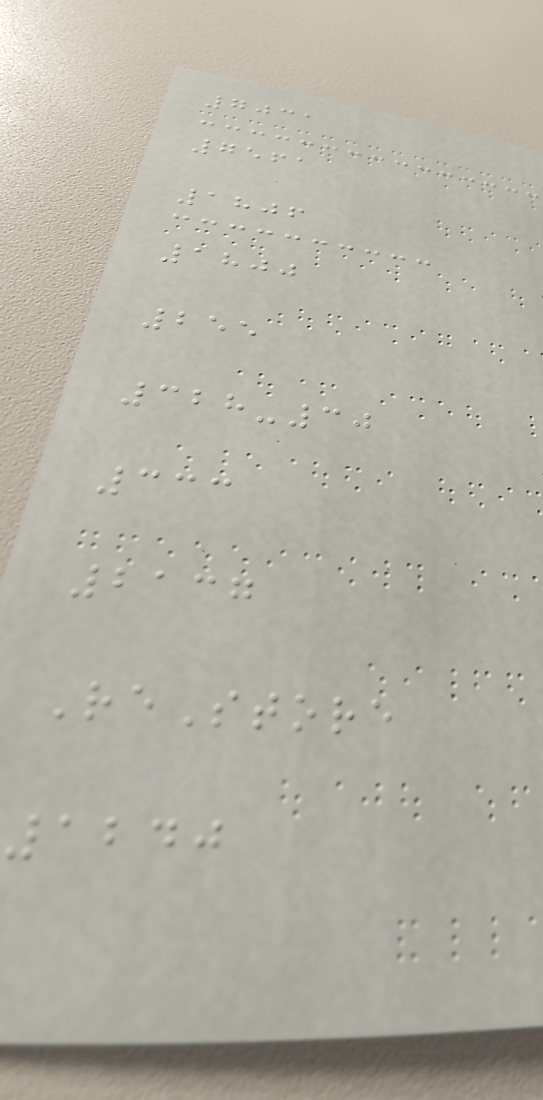7031
7561
1806
1800
255
328-30
333
2137
ReStore
1240
